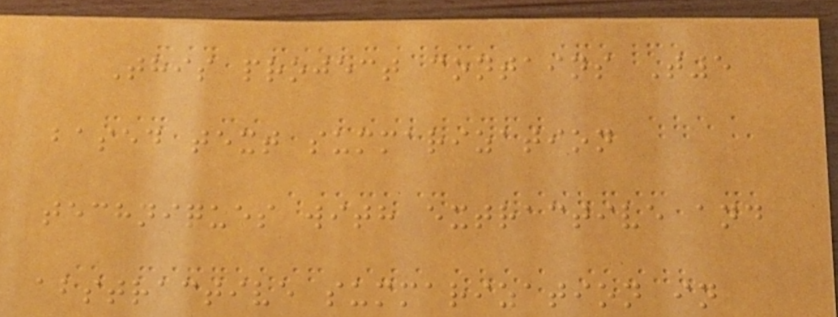This project contains T5
based text summarization
techniques with extractive and
abstractive summarization in
